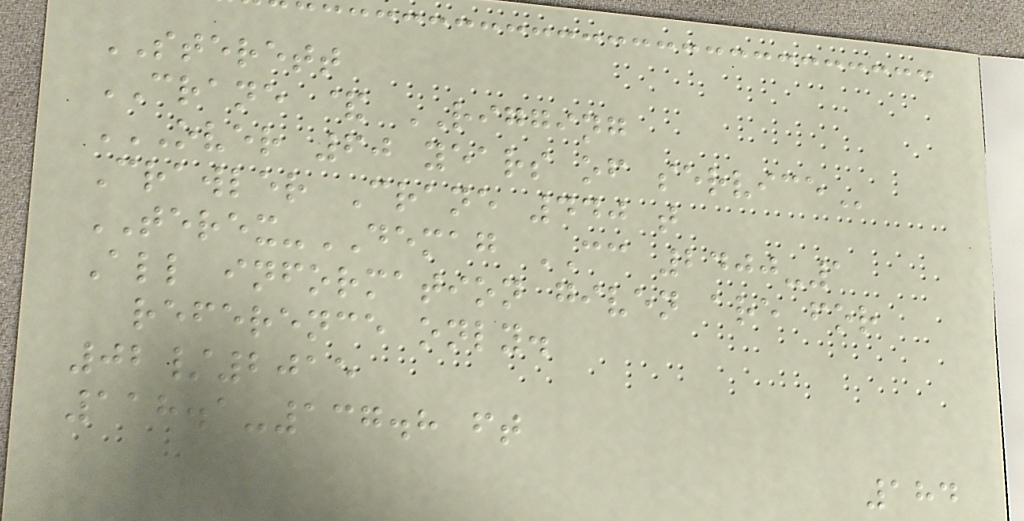STERETT
CRANE & RIGGING
OVER 60 YEARS OF SERVICE
Crawler Crane 440 t
TEREX-DEMAG CC 2400-1
All information given are for
reference only.
02/2015
118.1-137.8 ft
184
